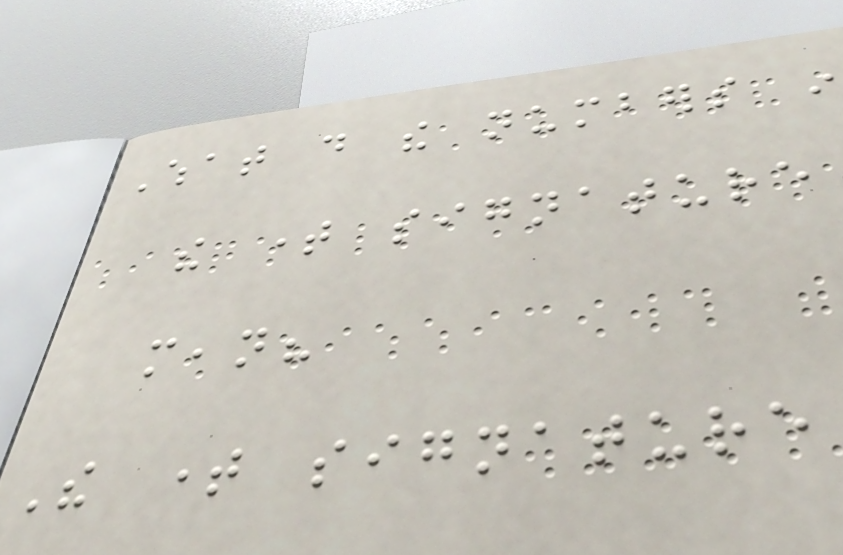What do the numbers in
the time signature
mean?
The time signature
